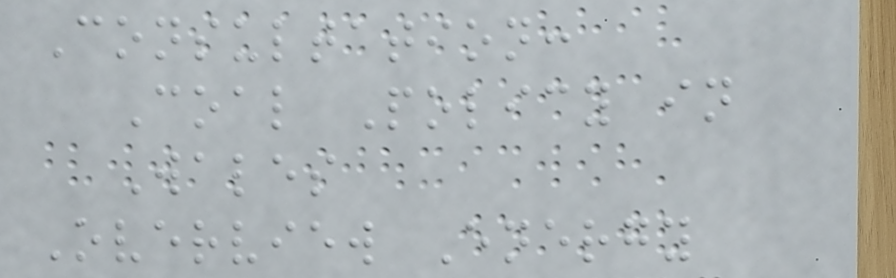Consultation:
Coal Policy in
Wales
Overview Energy
